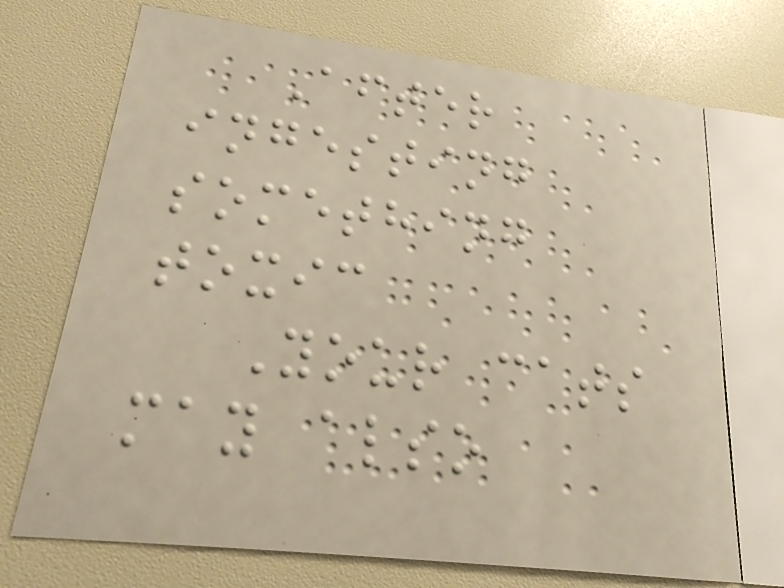After
ingesting
something
toxic
Your cats
may also
